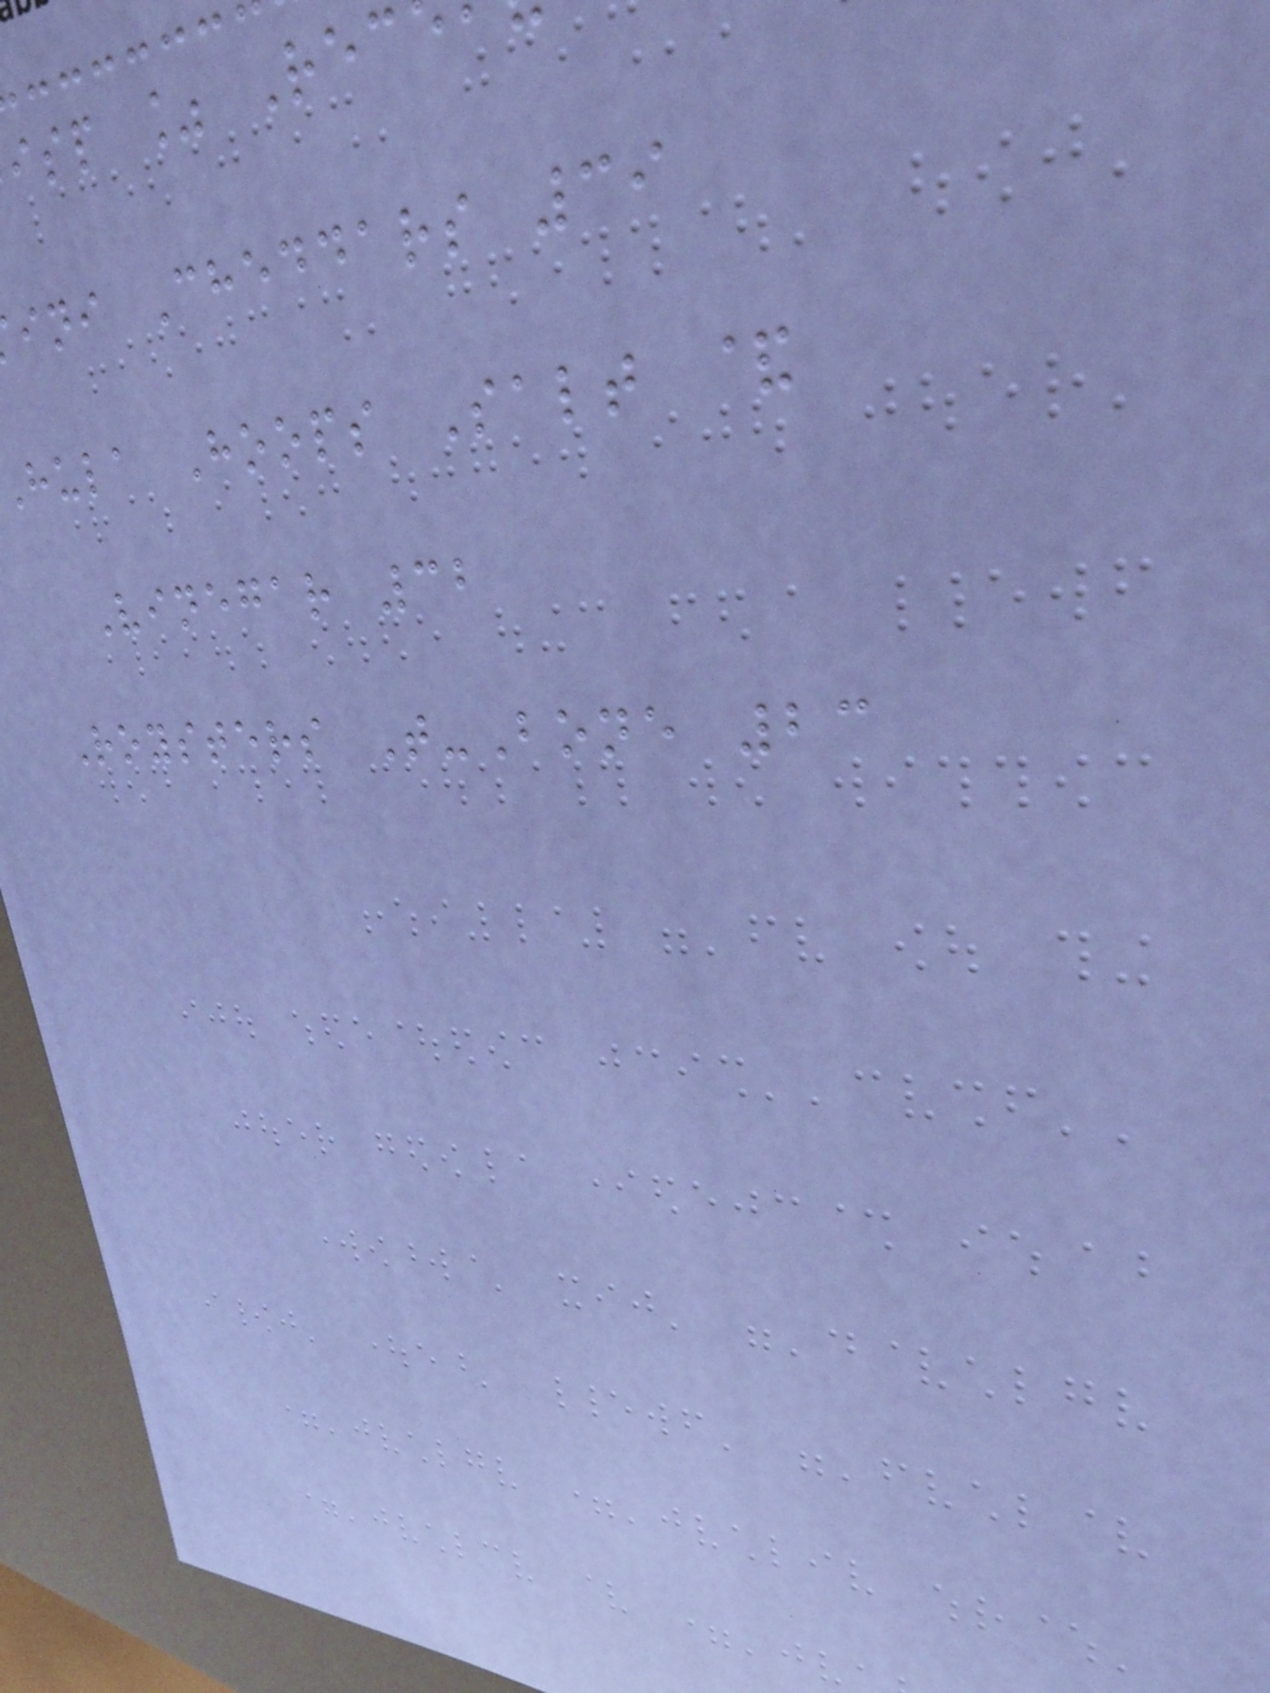isp % Rec
ini Cheddars 39
hula Hoops Salt &
Vinegar 32
Roysters T-Bone 23
